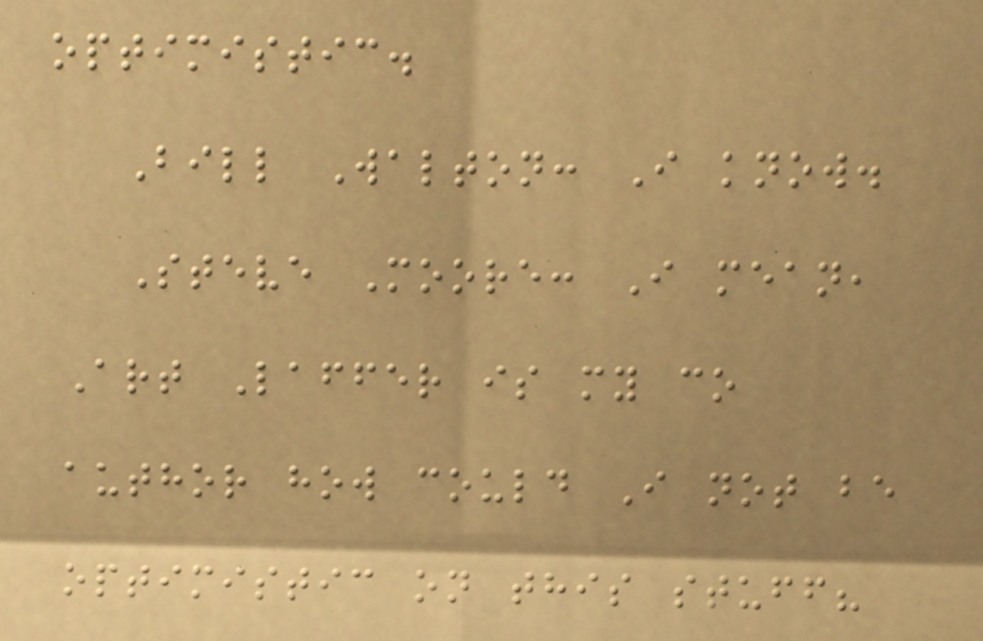optimistic.
Bill Walton: I know.
Steve Moore: I mean,
Art Laffer is my co
author how could I not be
optimistic on this stuff?
